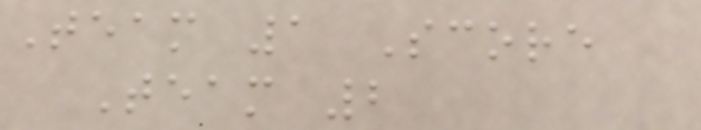Team 1 Score
Team 2
